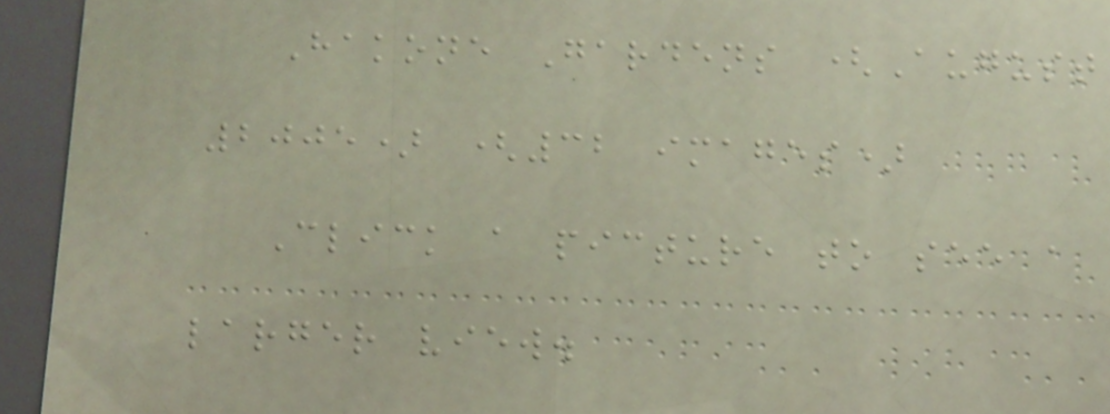Hakone Gardens (August
2005) (32 images)
Click a picture to see a
larger view.
